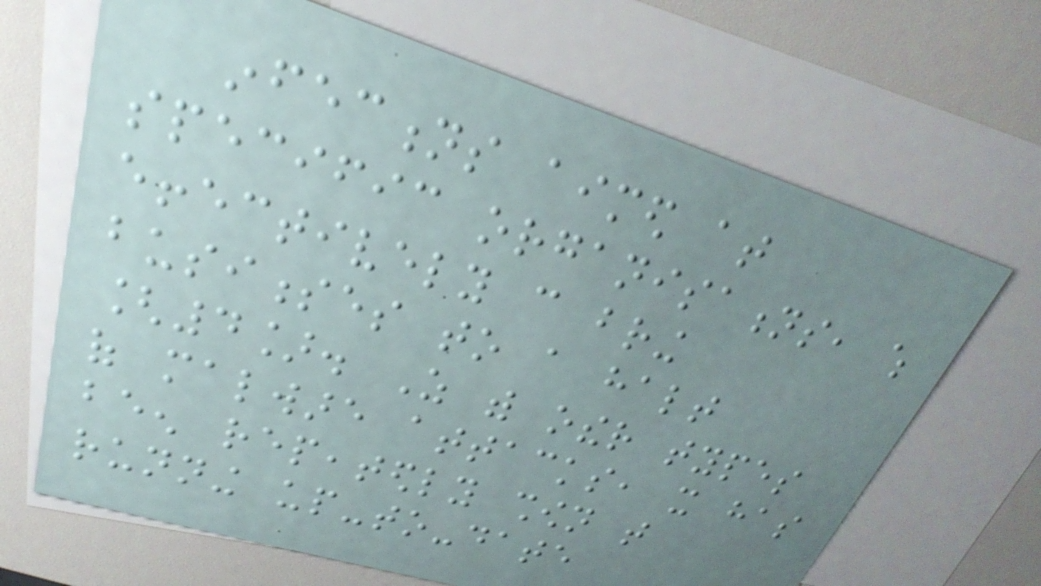infections aimed at
specific organisations, which
effectively can bring
businesses to a halt
[4]. As with other types
of malware attacks, it has
been repeatedly shown that
running up-to-date
